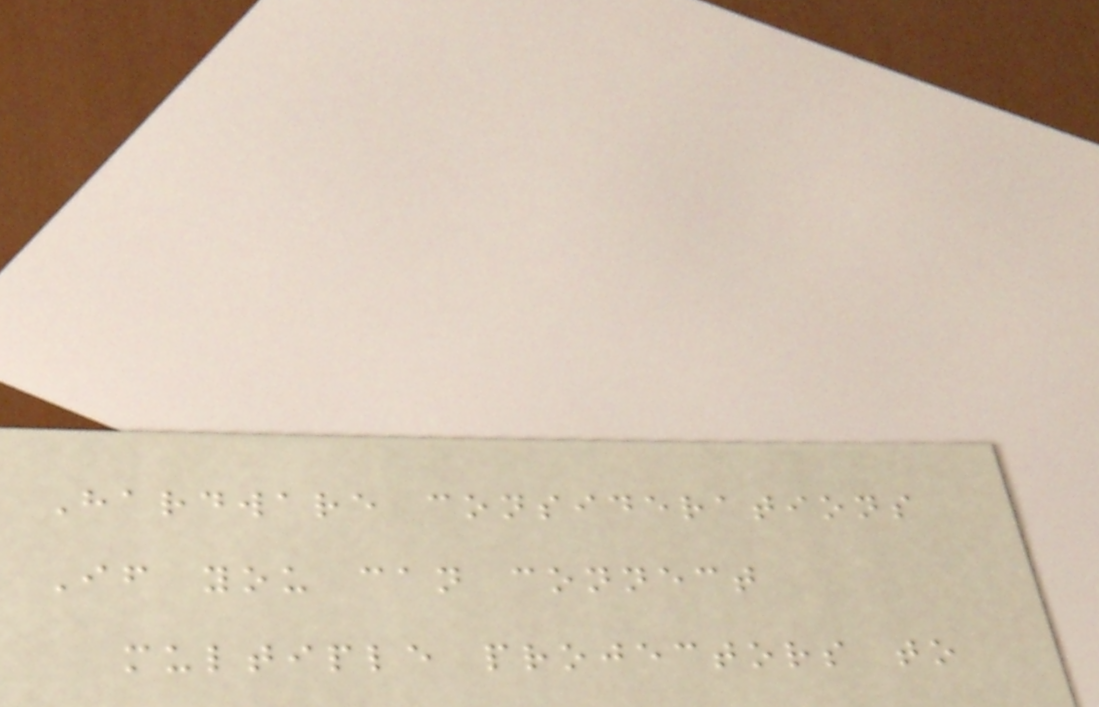Hardware considerations
If you can connect
multiple projectors to
